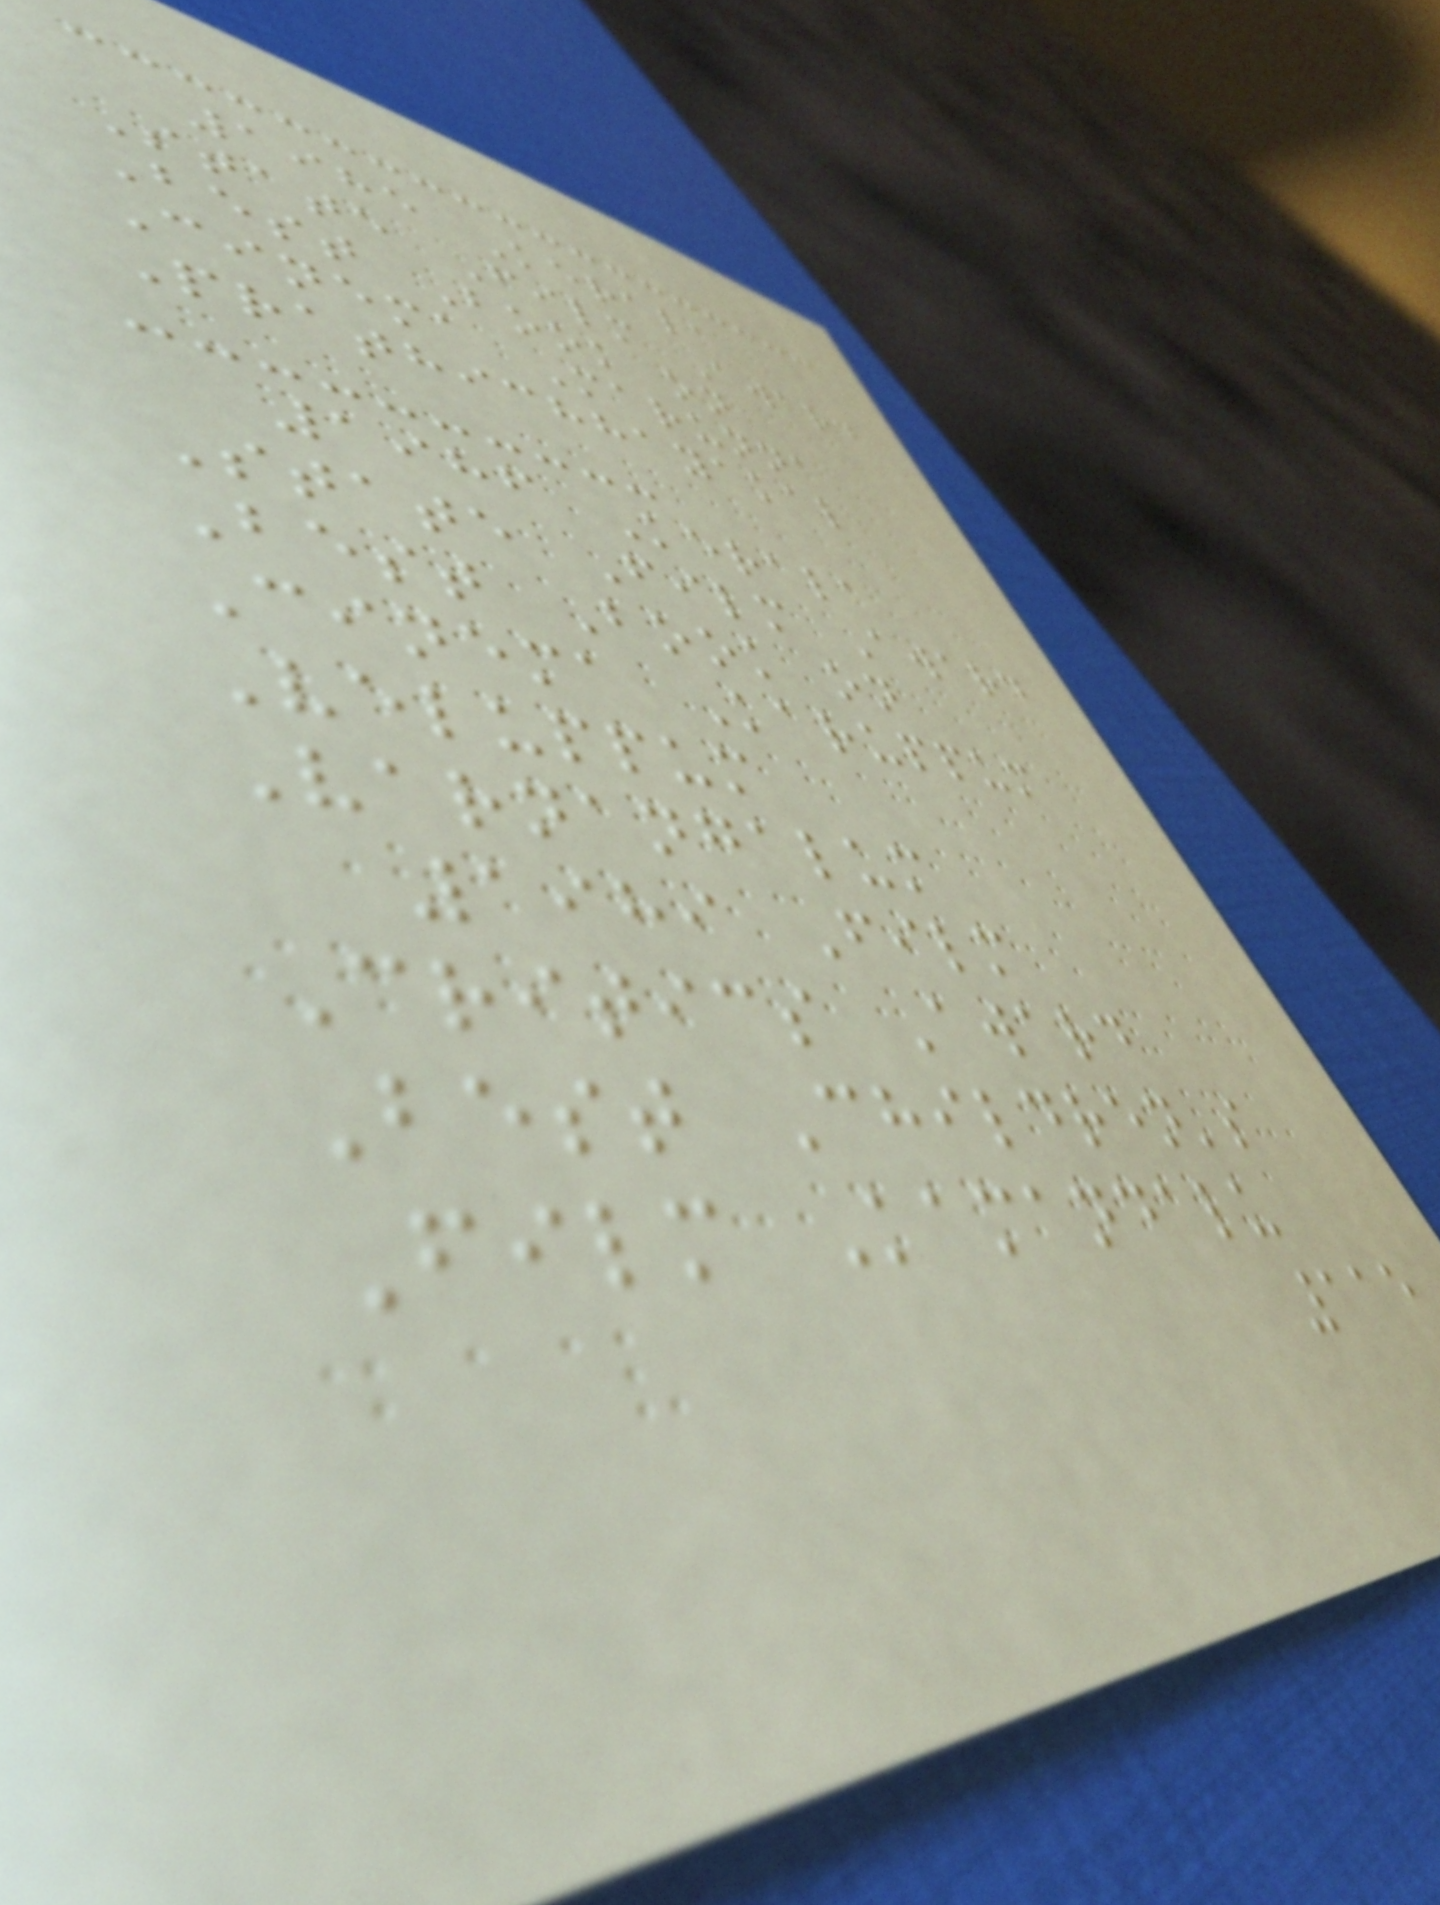1985 Kerala
State Film Award
Best Book on
Cinema Marunna
Prathichhayakal
1986 Kerala
State Film Award
Best Book on
Cinema Karuppum
Veluppum
Varnangalum
1989 Film
Critics Award
Best Children's
Film Kamandalu
115
